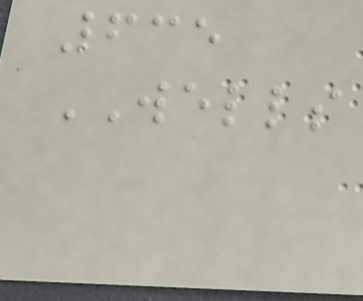635
WELLS
